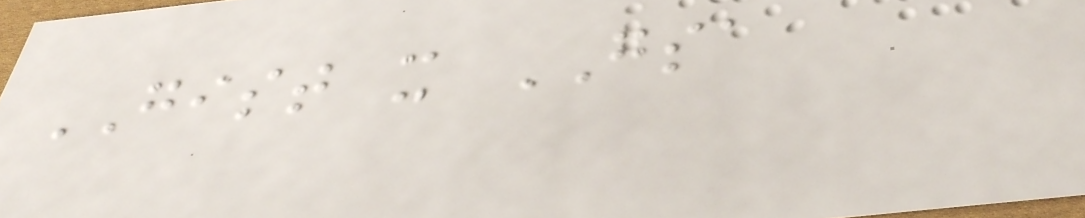GIST x GSA
